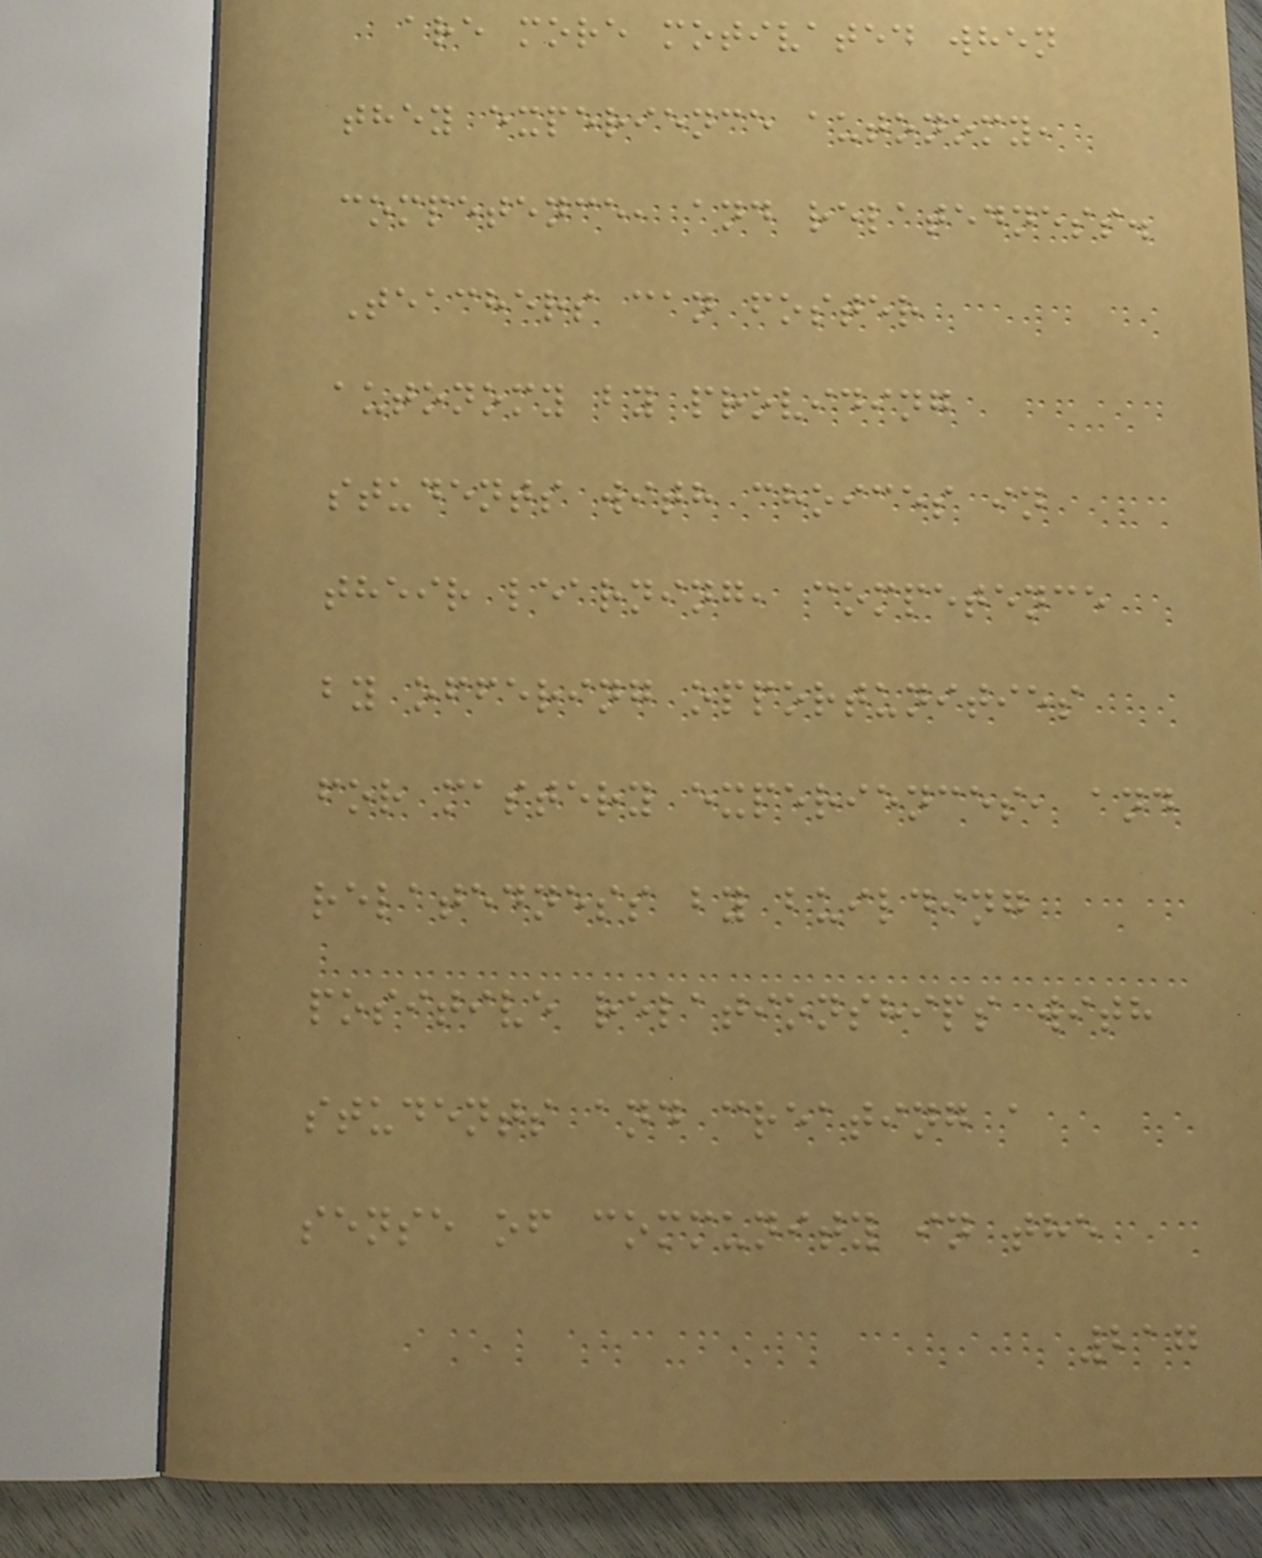are more motivated when
they experience autonomy,
competence, and relatedness.
Teachers can foster
autonomy by providing
students with choices in
their learning, competence
by offering opportunities
for mastery experiences, and
relatedness by building
positive relationships with
students and creating a
sense of community in the
217
